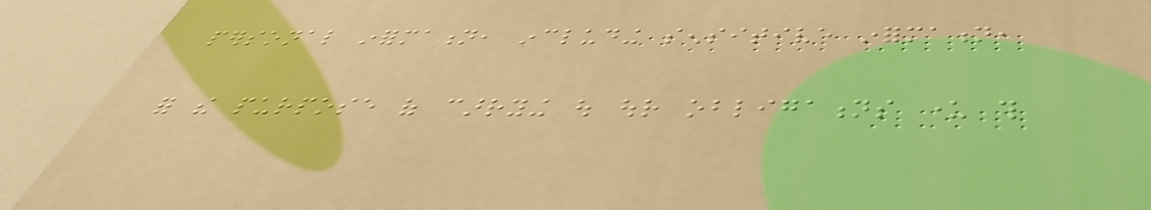personal information, including sensitive information,
for the purpose of carrying out our obligations under this
